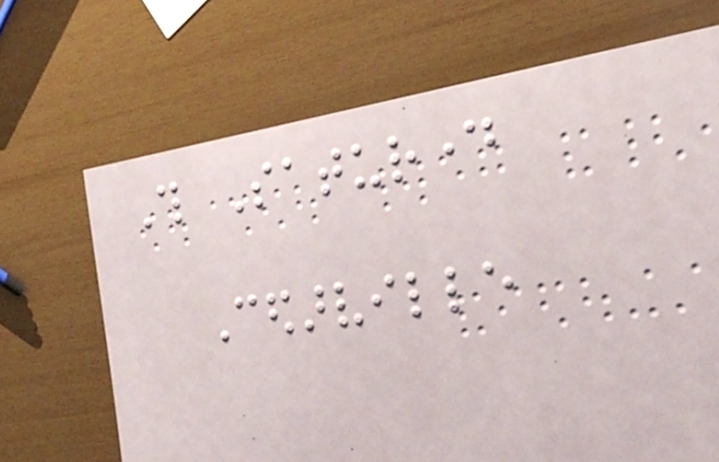This Saturday
Cedarville
